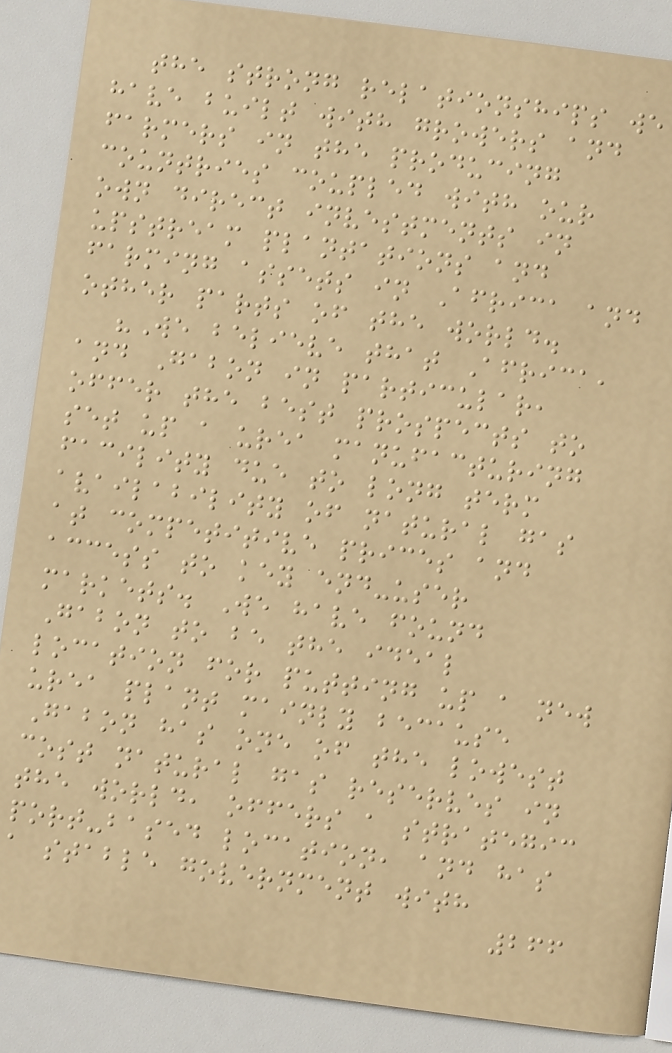the strong relationships we
have built with growers and
farmers in the producing
countries coupled with our
own direct investments in
upstream plantations and
farming assets in Africa and
other parts of the world.
"We believe that Africa,
and Gabon in particular,
offer the best prospects to
set up a urea manufacturing
facility due to long term
availability of natural gas
at competitive prices and
access to key end-user
markets. We have found
Gabon to be the ideal
location for putting up a new
urea plant mainly because
Gabon has one of the lowest
cost natural gas reserves in
the world, offers a strategic
port-based location, and has
a stable government with
266
